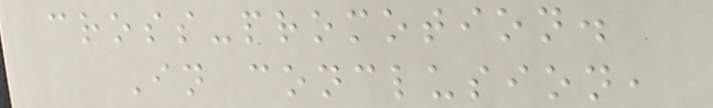cross-promotion.
In conclusion,
